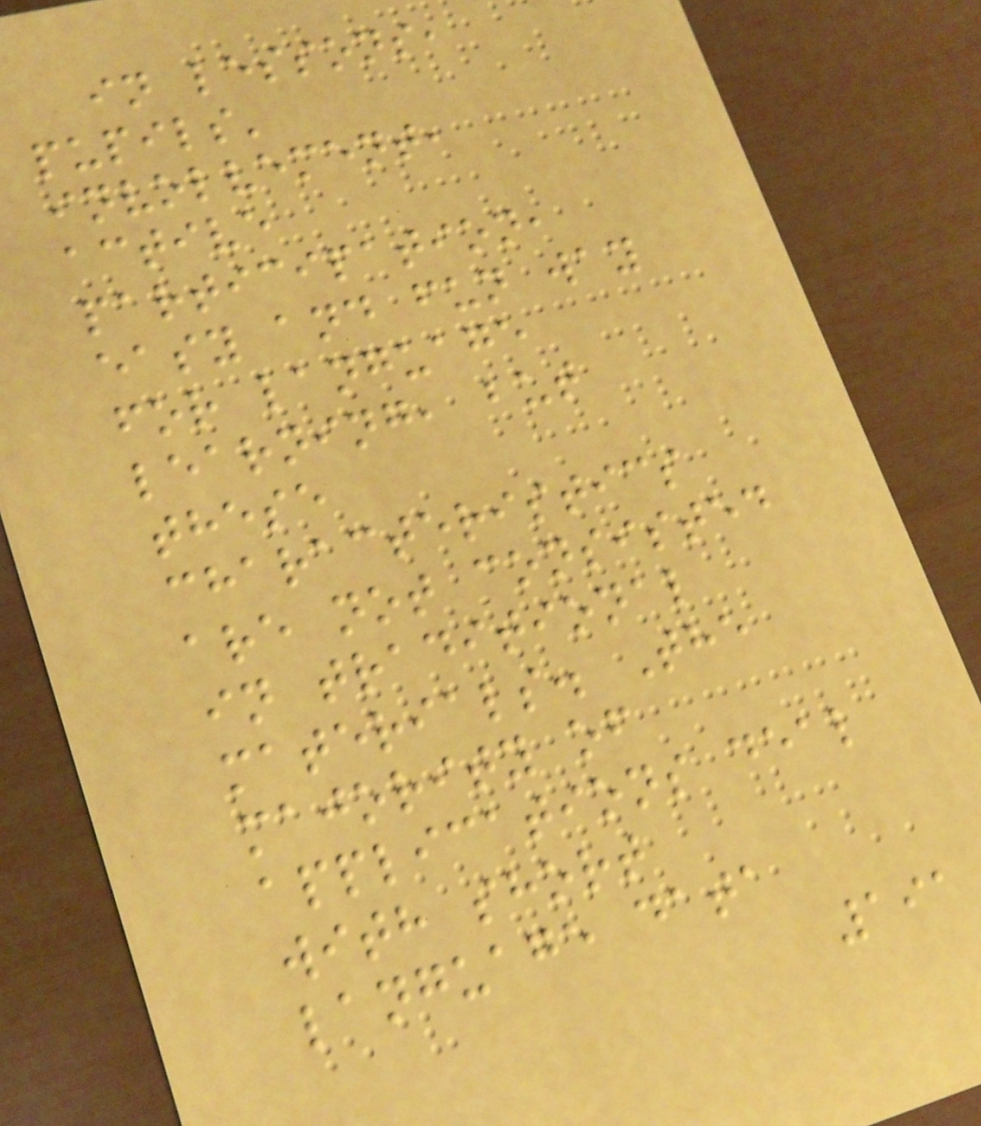in lessons,
pupils'
involvement,
active
participation,
easy and fun way
for language
learning, but
these
characteristics
are not consisted
in traditional
materials. The
majority of
applications deal
with short
language data
191
